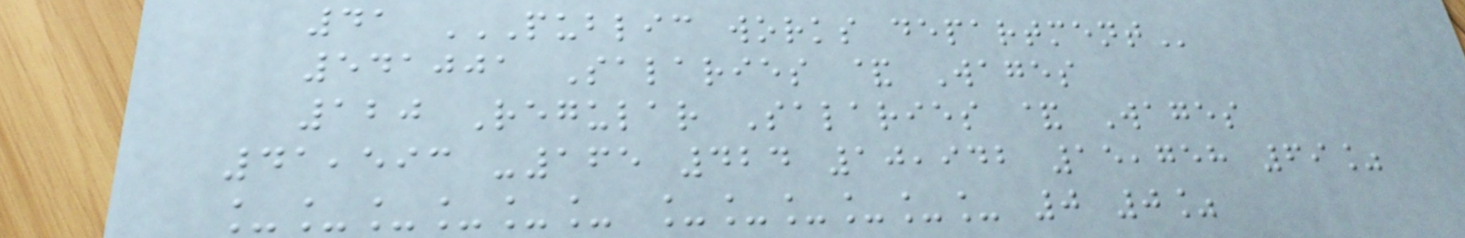41 PUBLIC WORKS DEPARTMENT
541001 Salaries & Wages
120 Regular Salaries & Wages
41,593 -165 424 10,942 15,758 69%
______ ______ 0 0%
